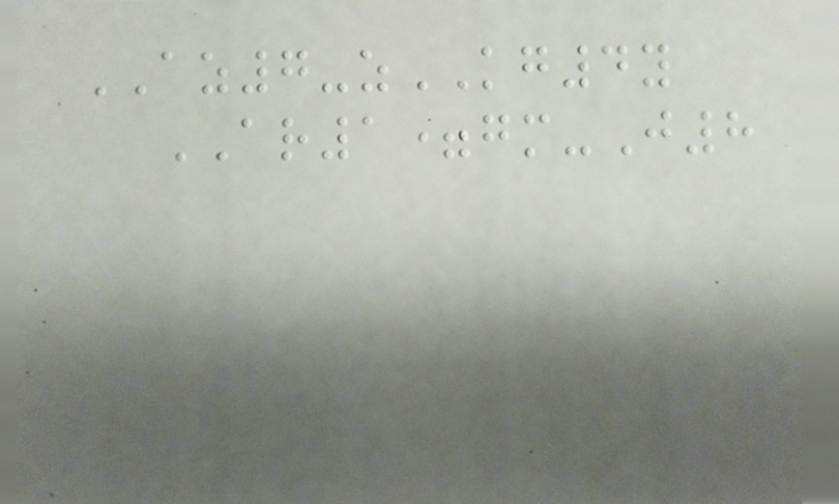AZ7-zKG4y
AR1=gm-J8
